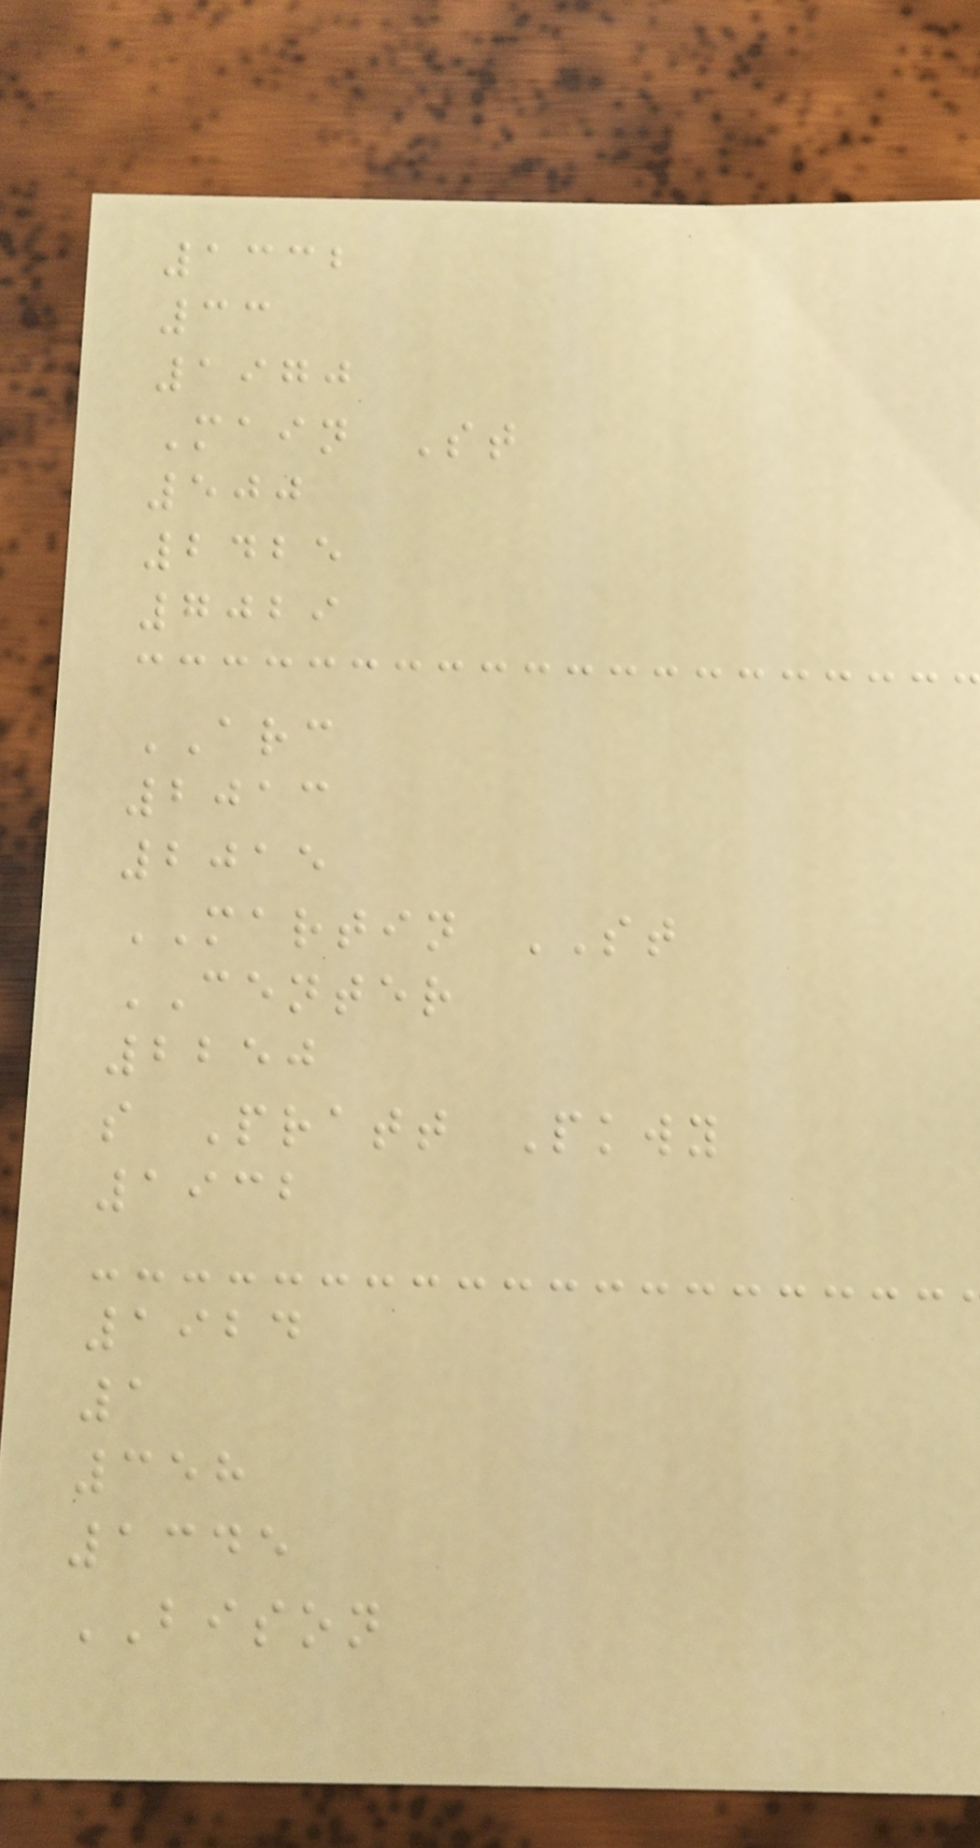1332
33
1970
Main St
500
2425
7029
ARC
2013
2015
MARTIN ST
CENTER
2250
s Pratt Pkwy
1932
1924
1
358
1345
BISON
